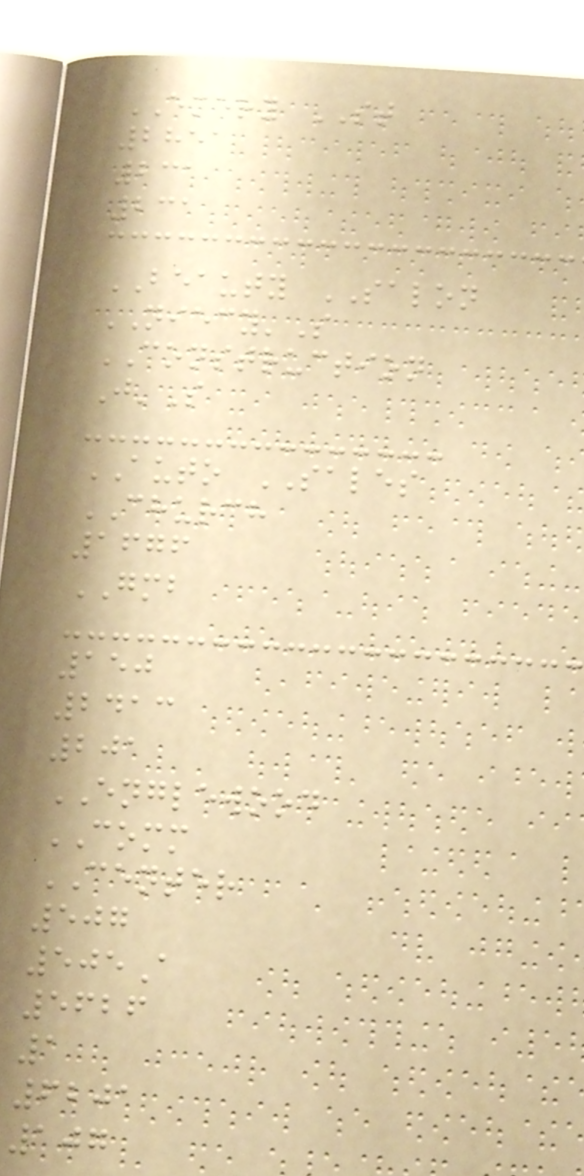EMERY ST
2851
231
231
BEAUTY SALON
NIECY'S
CONSTRUCTION
J'S
AUTO SALES
CHURCH
1676
GMB
150
2413
201
ENGLEWOOD
COMM
CENTER
507
505A
5626
1
6201
107
